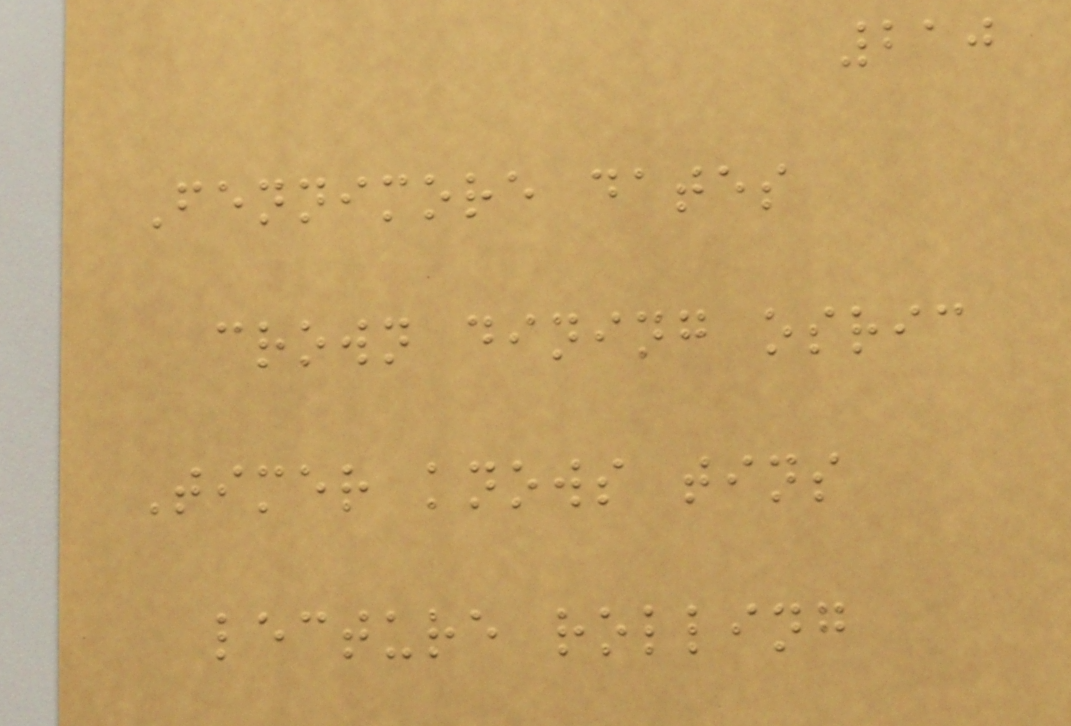210
Fennimore dates
crown dining osric
Timer knows tins
lecture rolling
